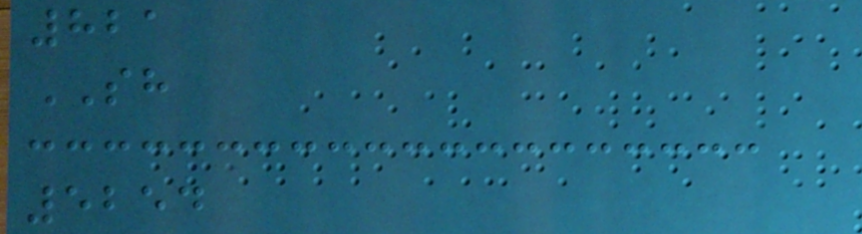821
SH
5254
